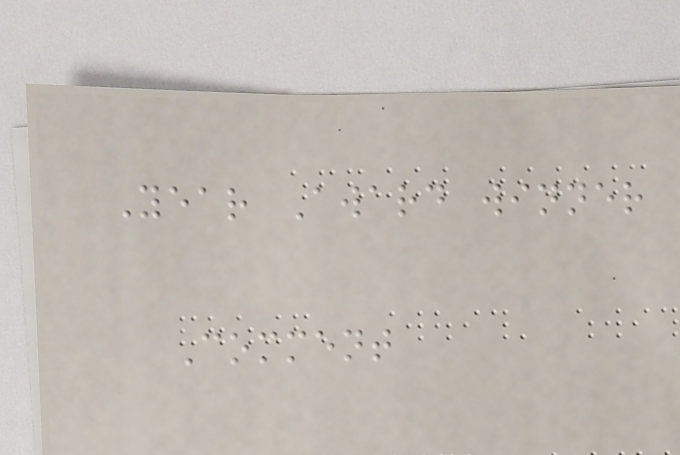Year Award winner
Comment
